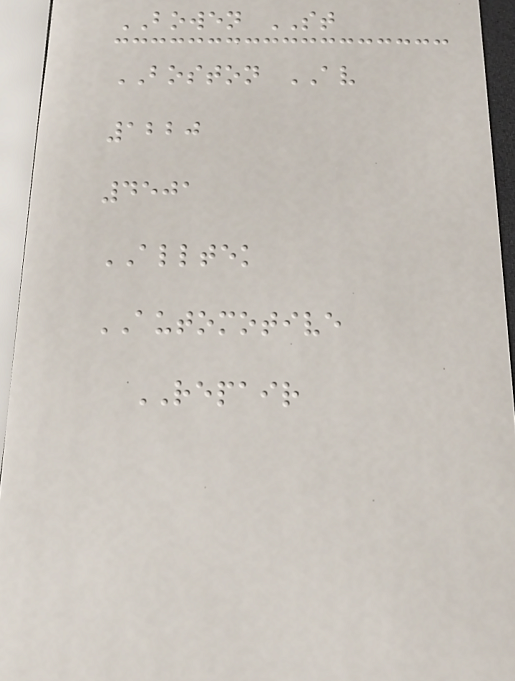BOWEN ST
BOSTON AV
1220
4501
ALLTEK
AUTOMOTIVE
REPAIR
